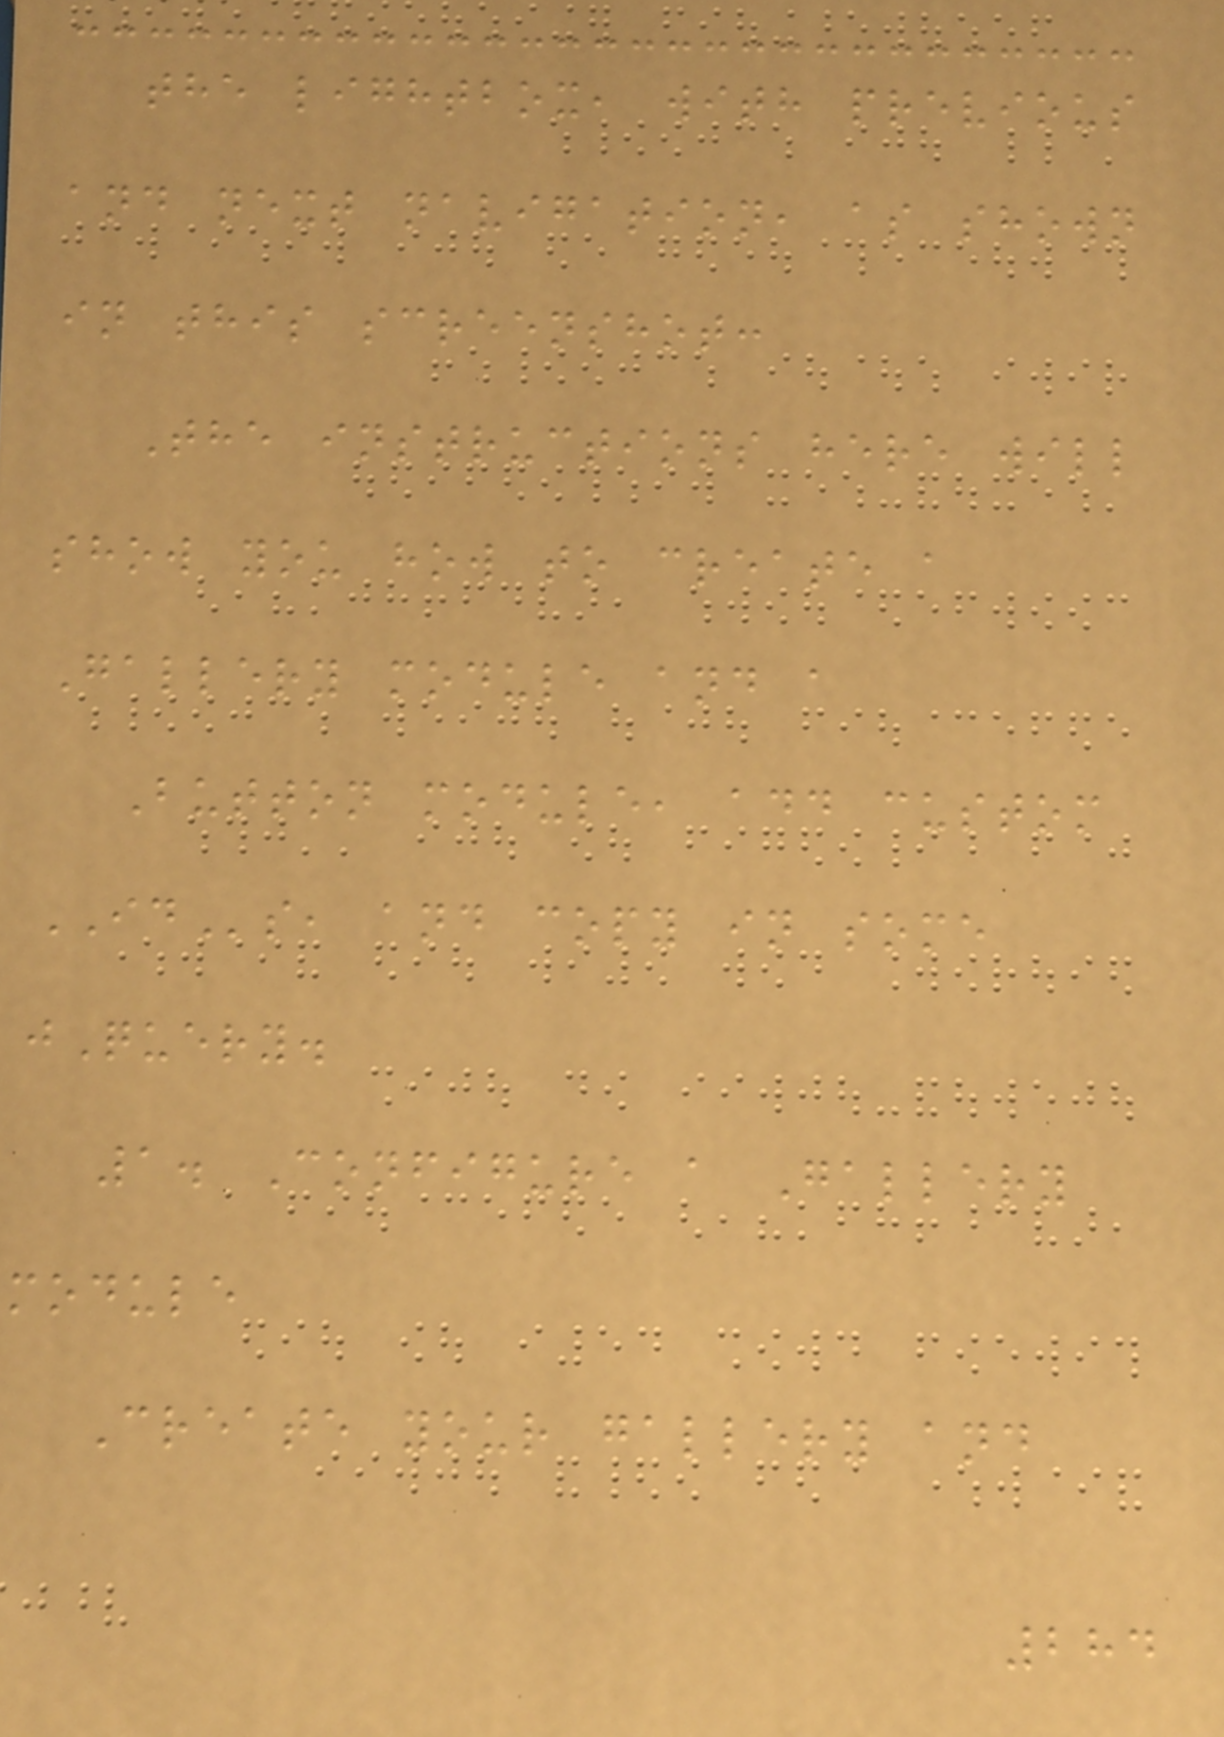the lightbox, with previous
and next navigation, as shown
in this screenshot:
The instructions here will
show you how to create a
Gallery module and a
Button module, add custom
IDs, and copy in some
jQuery.
1. Configure a Gallery
module
Create your gallery and
284
